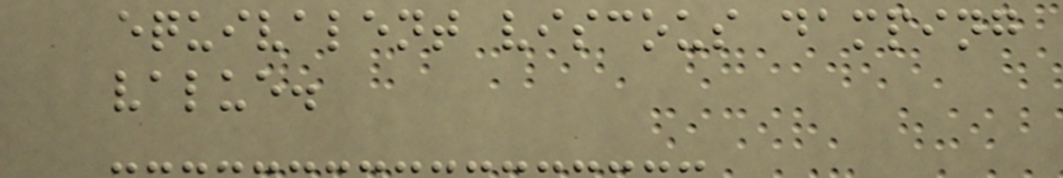equivalent viscous damping
value.
